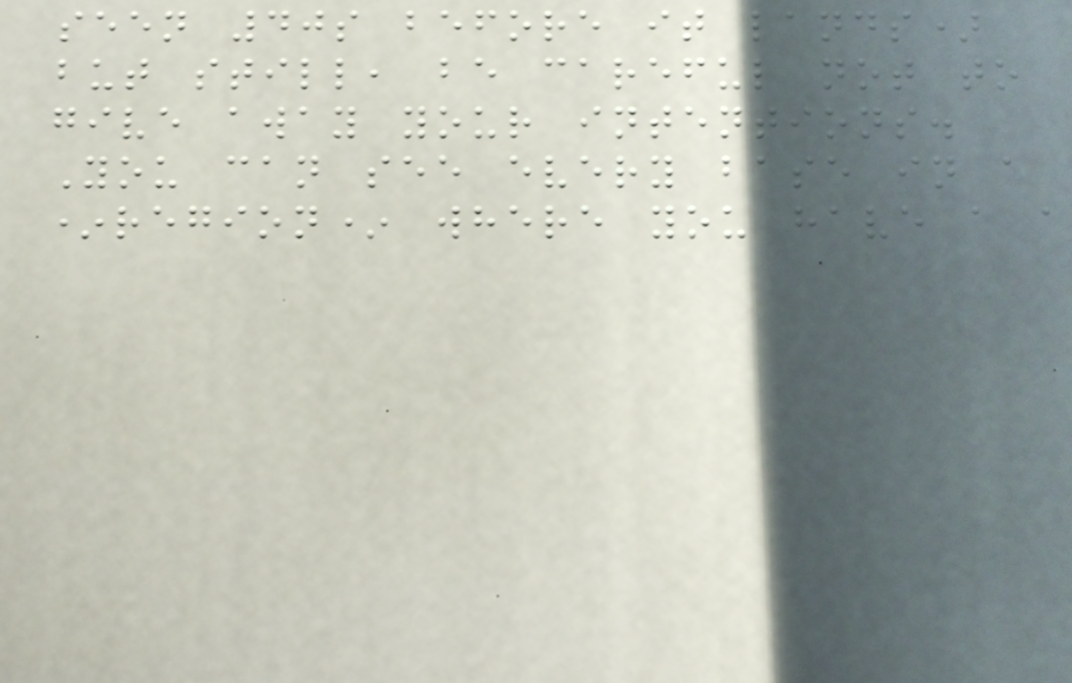seen 40s before it lands)
but still, be careful not to
give away your intentions.
You can see every base in a
*region* where you have a a
